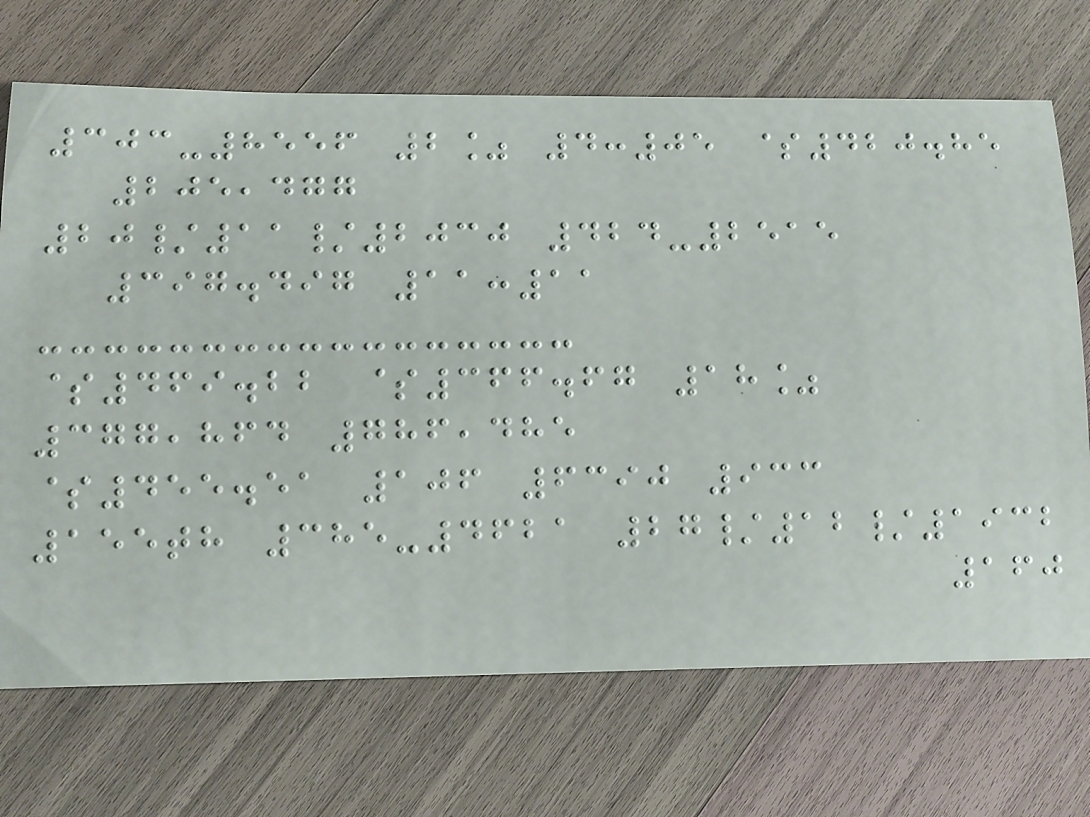303-8556 2% 4:05 $420.85
205,477
20/11/2030 424-2515
397.497 11:11
$469.22 $366.67 18%
377,864 786,485
$455.51 106 6390 933
155th 385-4621 27/12/1932
160
